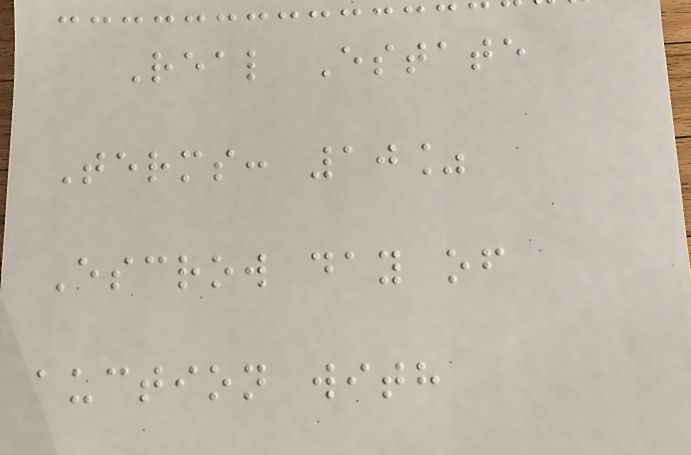Real Estate
Terms: 10%
Escrow day of
auction with
